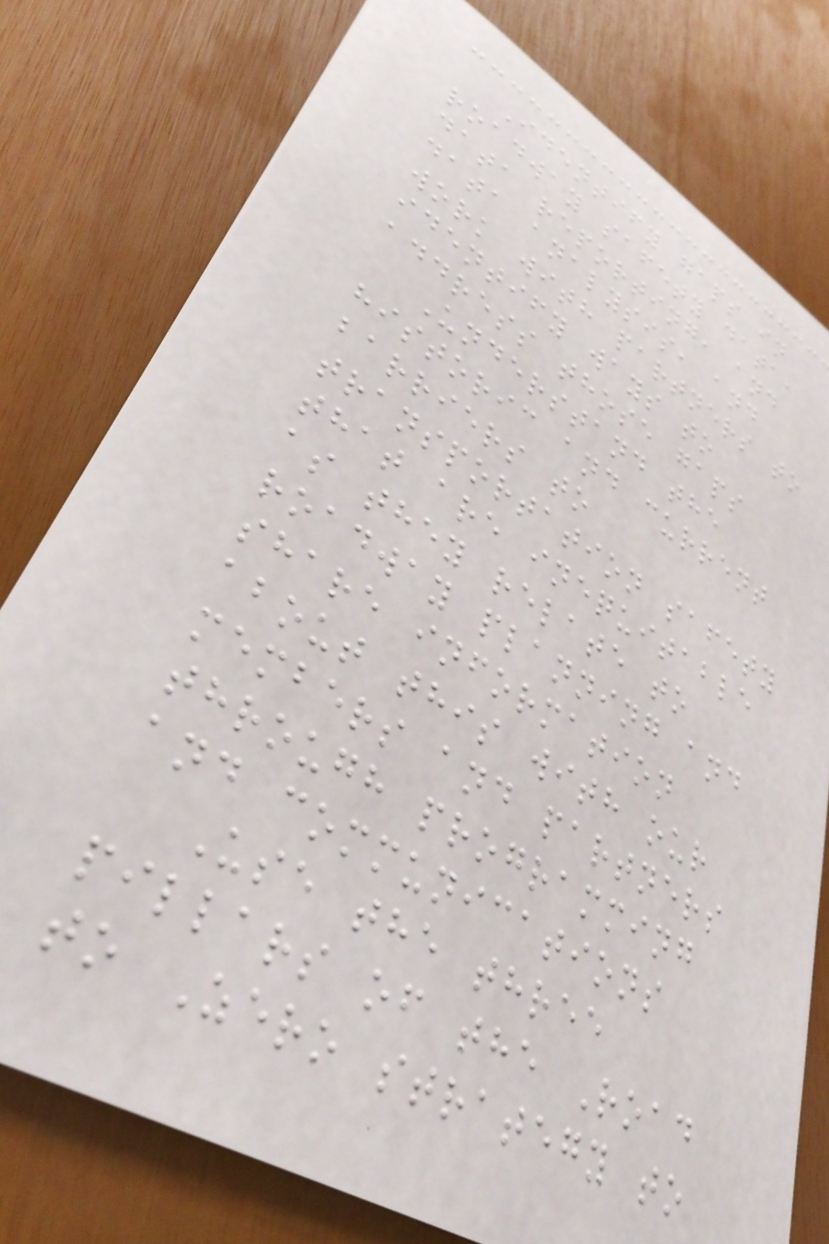Identify gaps in
roadway safety data,
data reporting, and
data analysis, and
work with partners to
identify ways to
address those gaps
Understand the
historic and current
barriers to
transportation safety
that are inequitable
as they relate to
roadway planning and
share information
about this with our
members and partners
through programming
and communications
Use the three
pillars of the Road
to Zero strategy to
